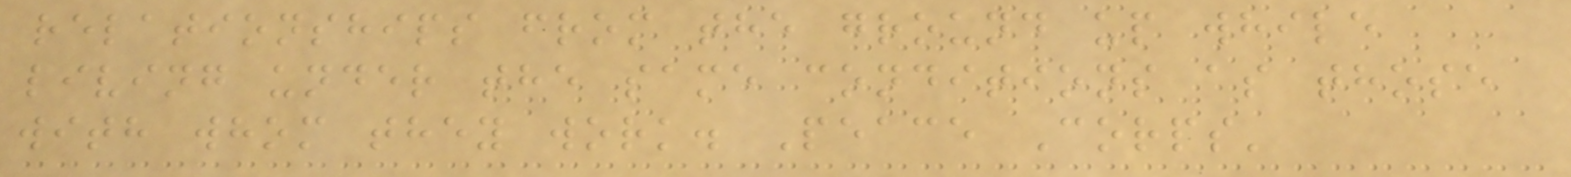relationships from the ground up while
living under the same conditions as those
with whom they work. Peace Corps'
